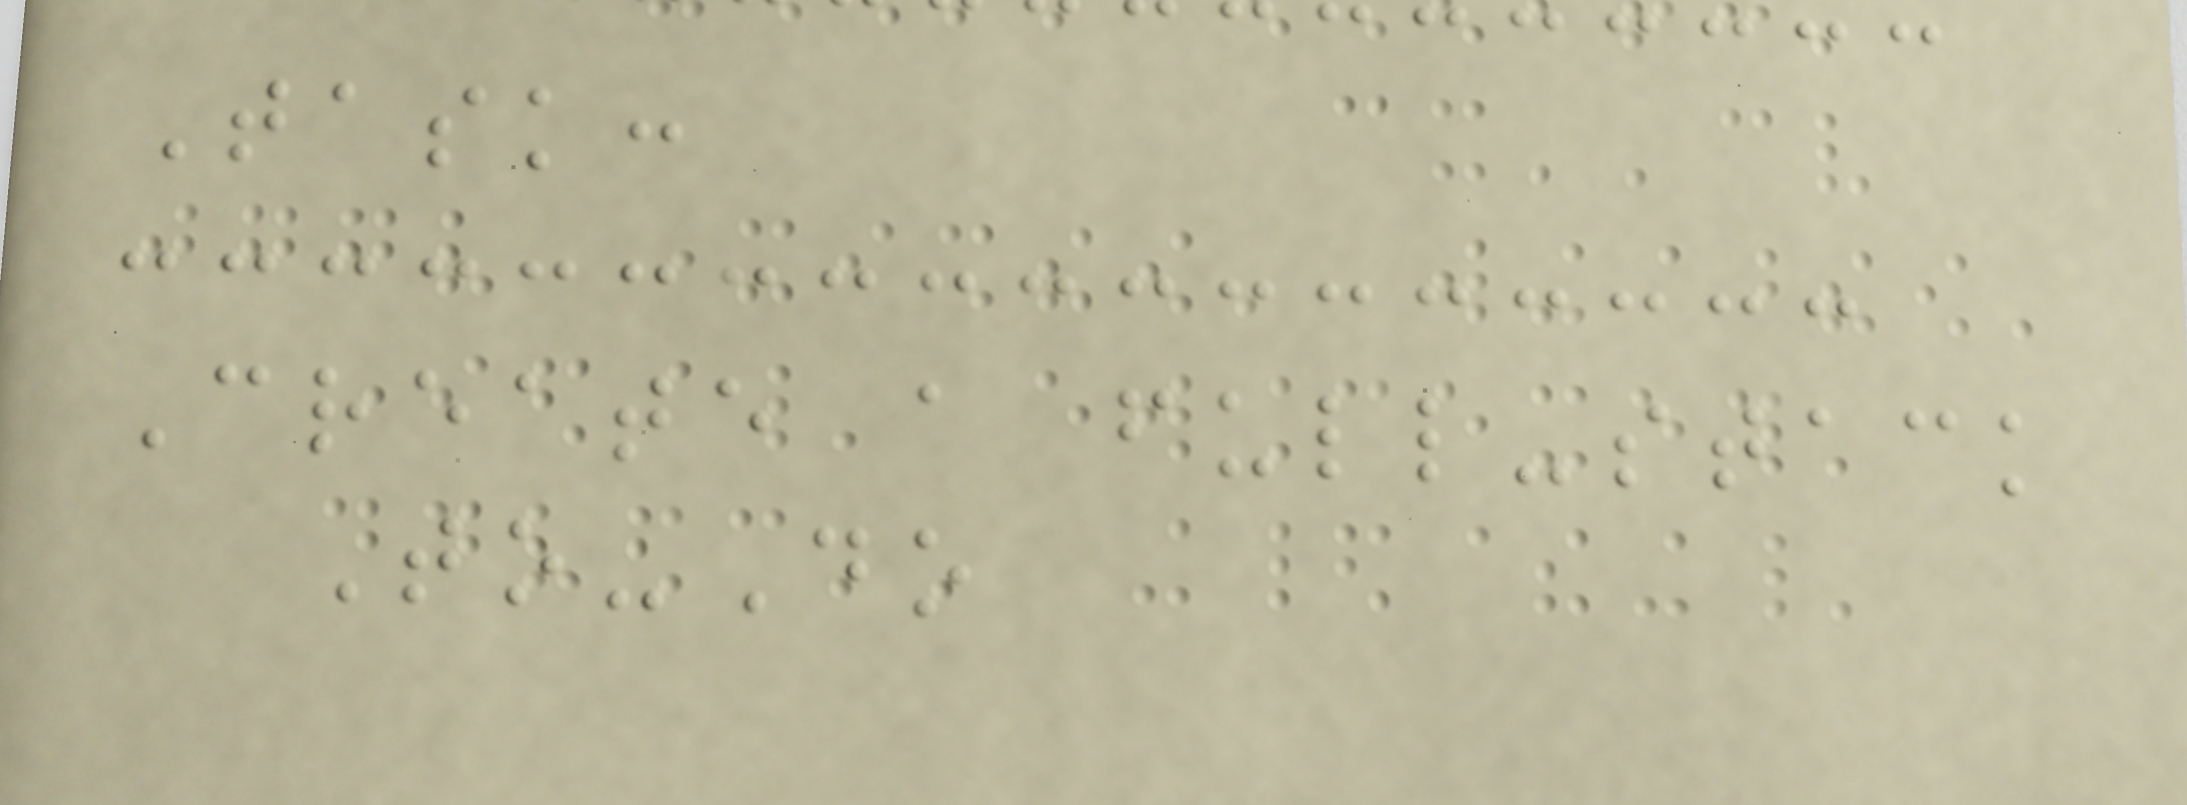Task:
Create a full-stack
To-Do
